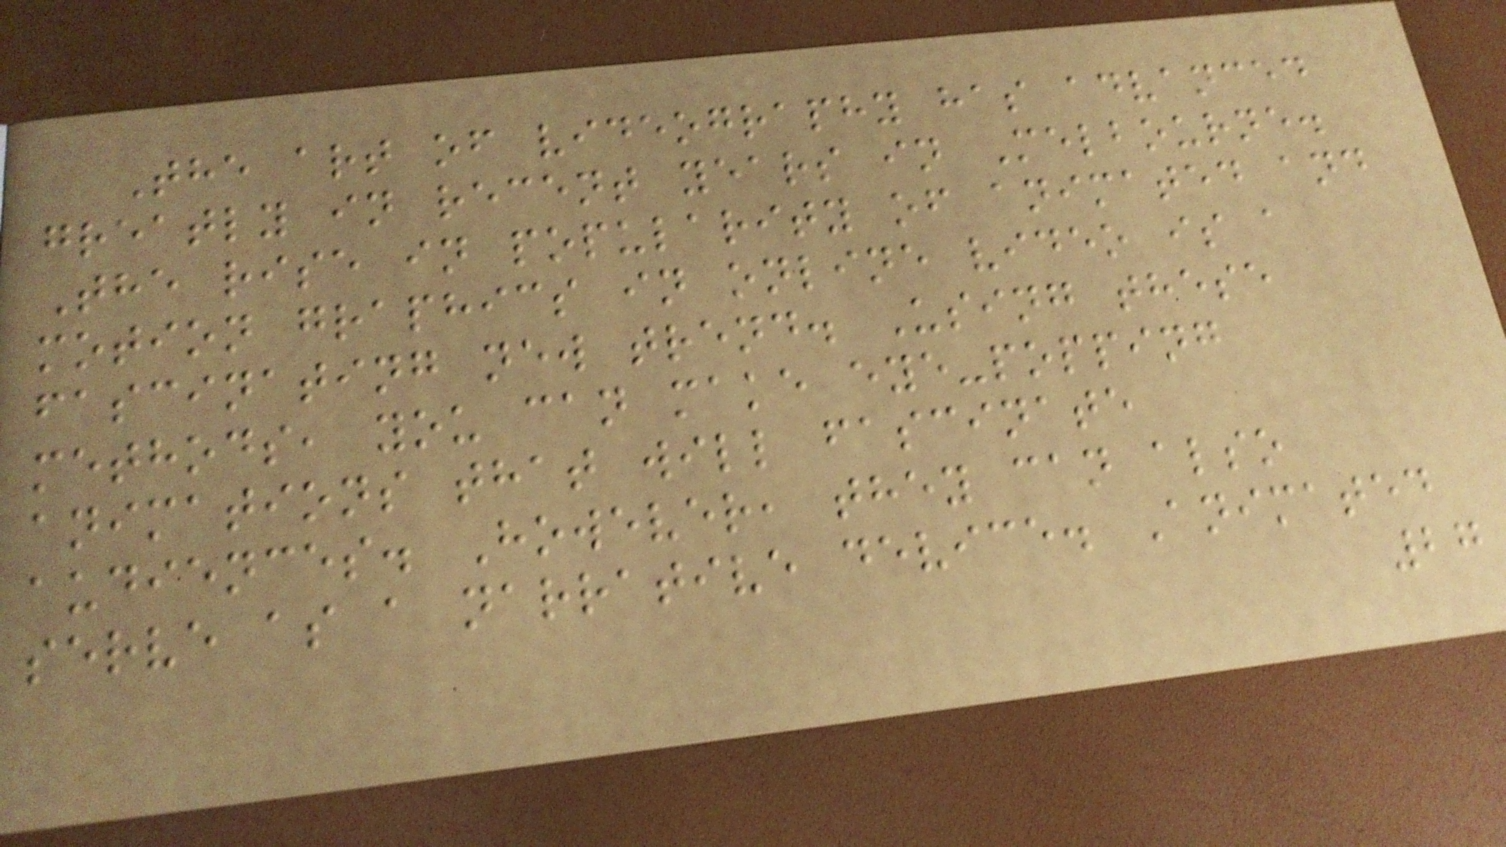The art of videography has advanced
greatly in recent years in Melbourne.
The rise in popularity of animated and
motion graphics in online video is a
fascinating new trend. Using these
methods, you can make eye-popping
animations that will fascinate
audiences. However, they can also
serve as a narrative device. Animated
27
